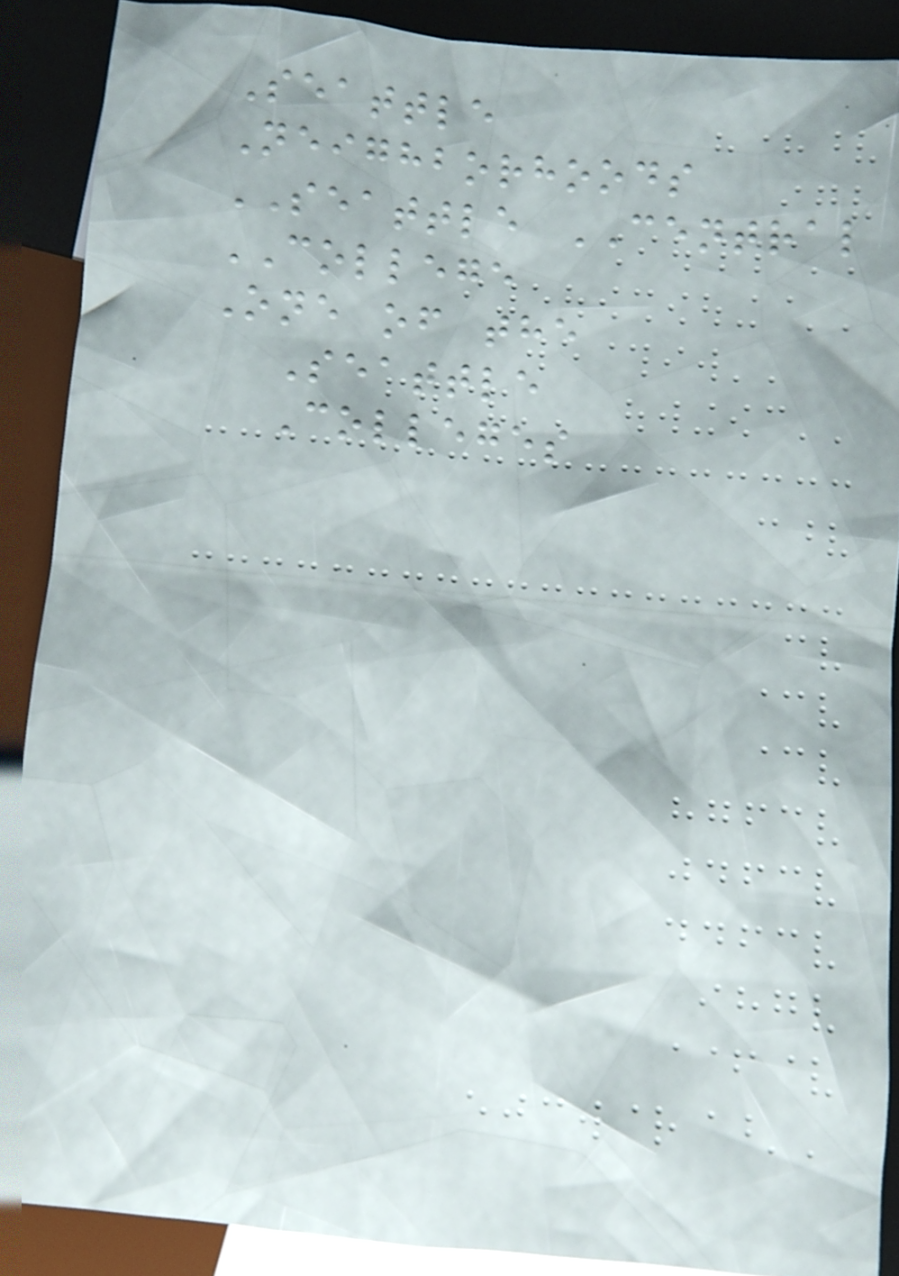Seattle
Neighborhoods
SEATTLE CENTRAL
COLLEGE
One of the
Seattle
Colleges
